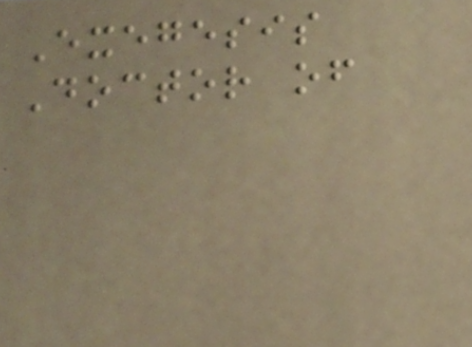Exegesis
Doctor of
